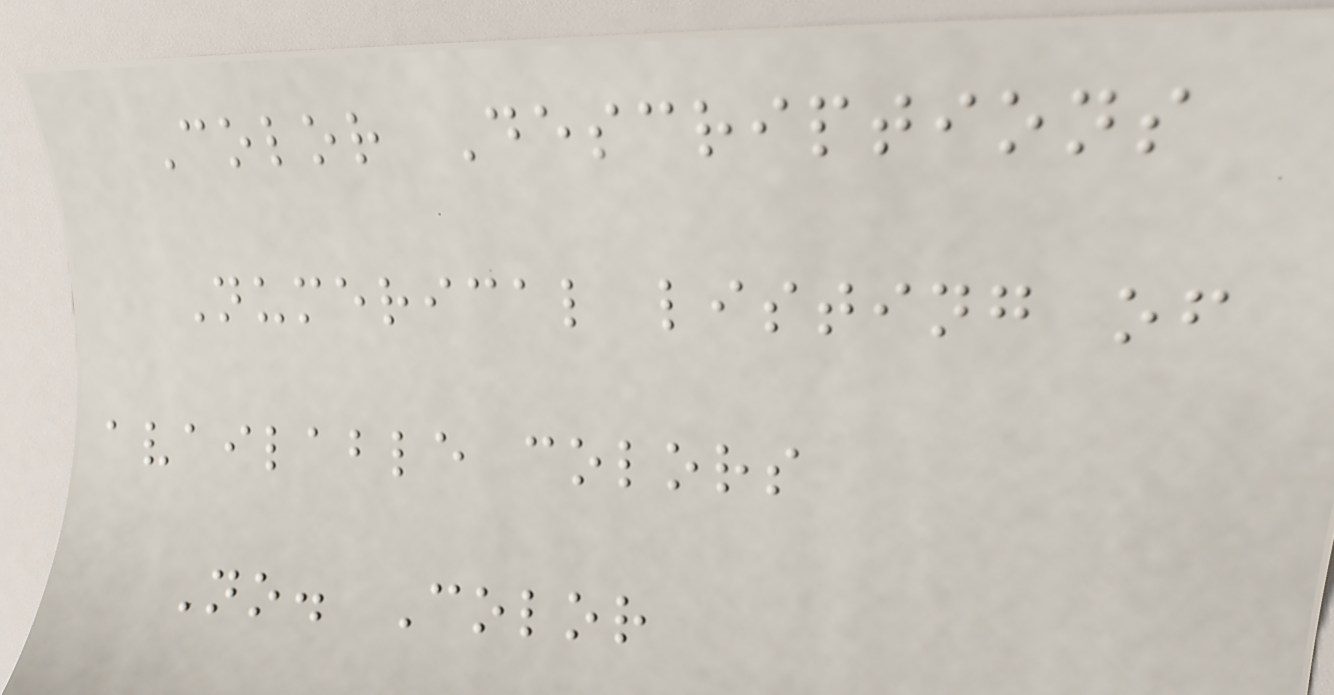Color Descriptions
Numerical listing of
available colors
No. Color
